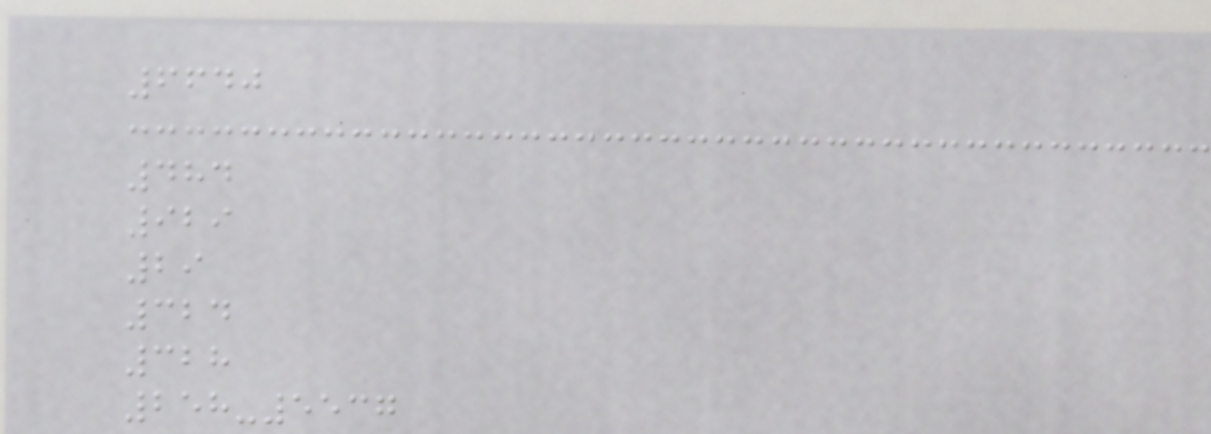6640
484
929
29
324
328
258-5537
